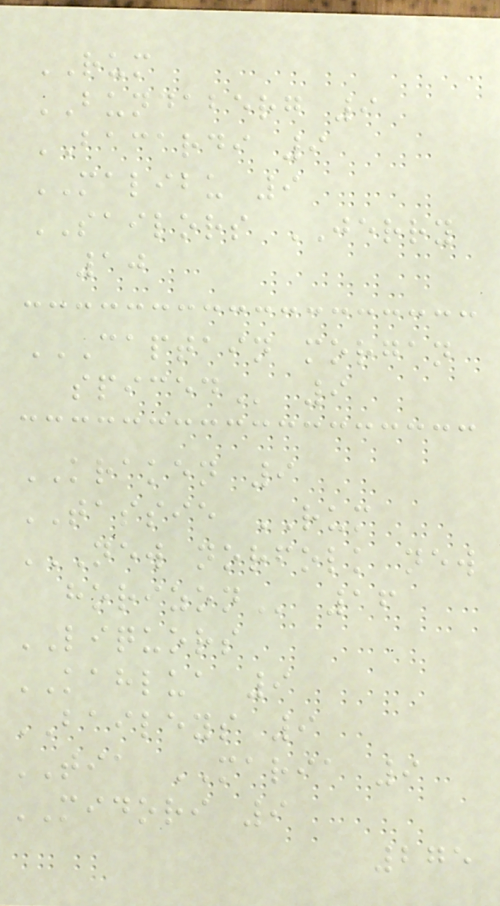RUM
BUNDABERG 9
BACARDI 9
MALIBU 9
SAILORS JERRY
10
CAPTAIN MORGAN
SPICED 9
KRAKEN 9
TASSIE RUM
NEW NORFOLK NEW
HORIZON 16
LIQUORS
KAHLUA 9
BAILEYS 9
TIA MARIA 9
MIDORI 9
275
